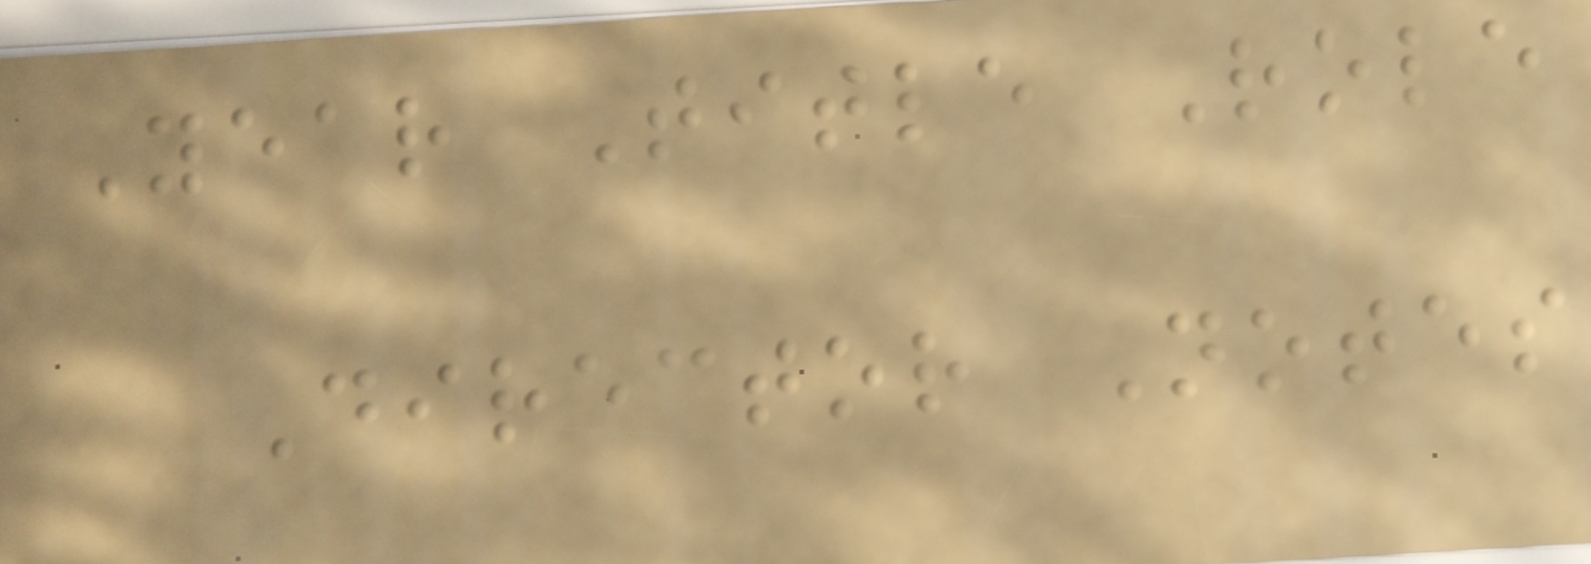Year Title Role
Director Notes
